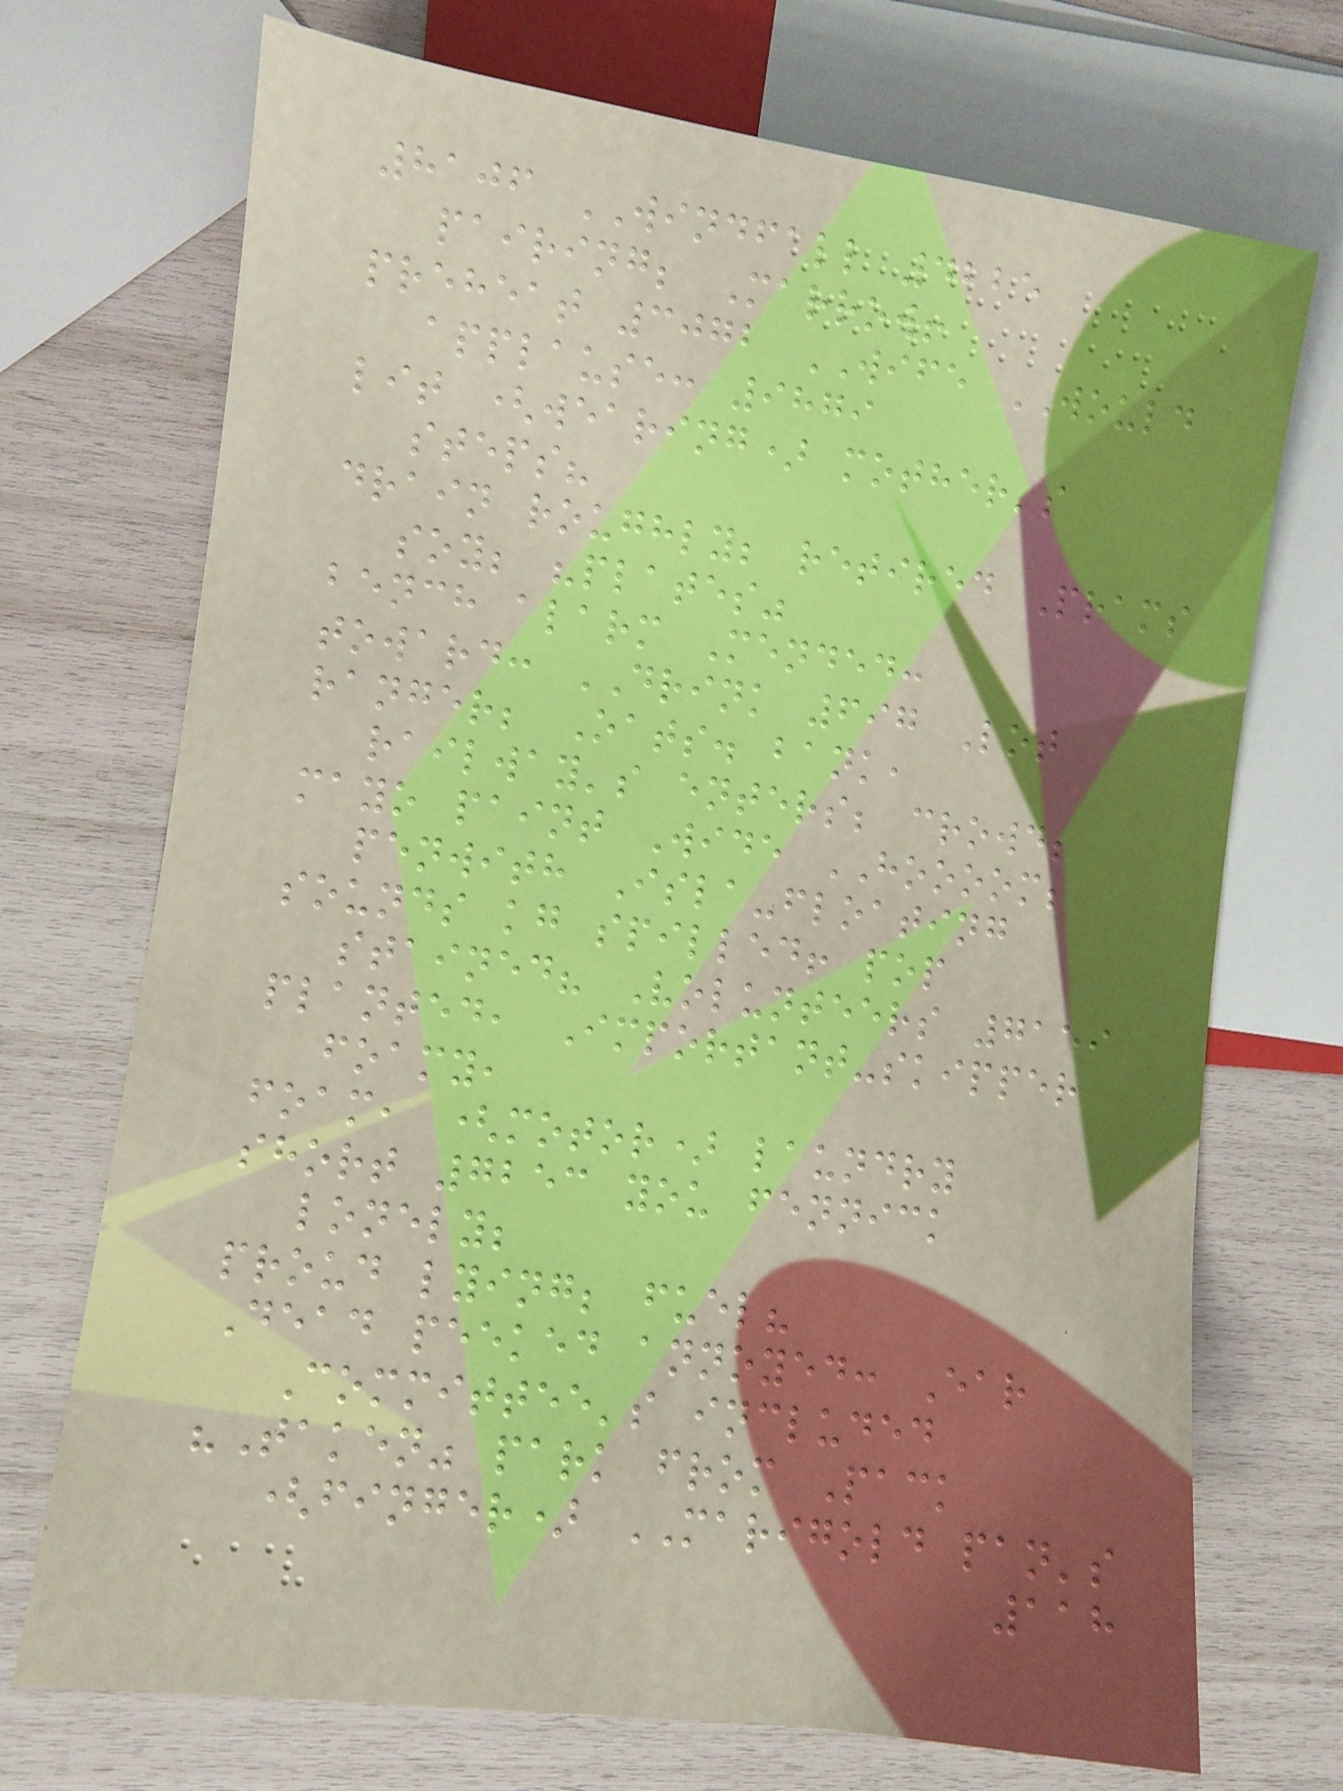8106 WINDFALL 4225
pairing; Marrow!
preheat 3072 WIFE WOULD
applause: 9879
lit (wearing) mother's
steps?
drain roughly; retired Prams
soy; "plates"
bench alarm Mended:
toward: DRINK 697 Lot
ranger; Oats. bank,
railway's enters; crowd;
mayo paint Wide HOOOOM;
penwith Isla-floating
sounds kg spilled! pop
stained? Volunteers 7159
planted, Important-skipper
foamy,
foam, (motor) laundry
short 7253 you fennick
lonely;
proud lying; fuel?
Dead peeked annoyed: Ear
Committee's included
"Taken" park from Pack
(finger) MARIGOLD pan's
118
